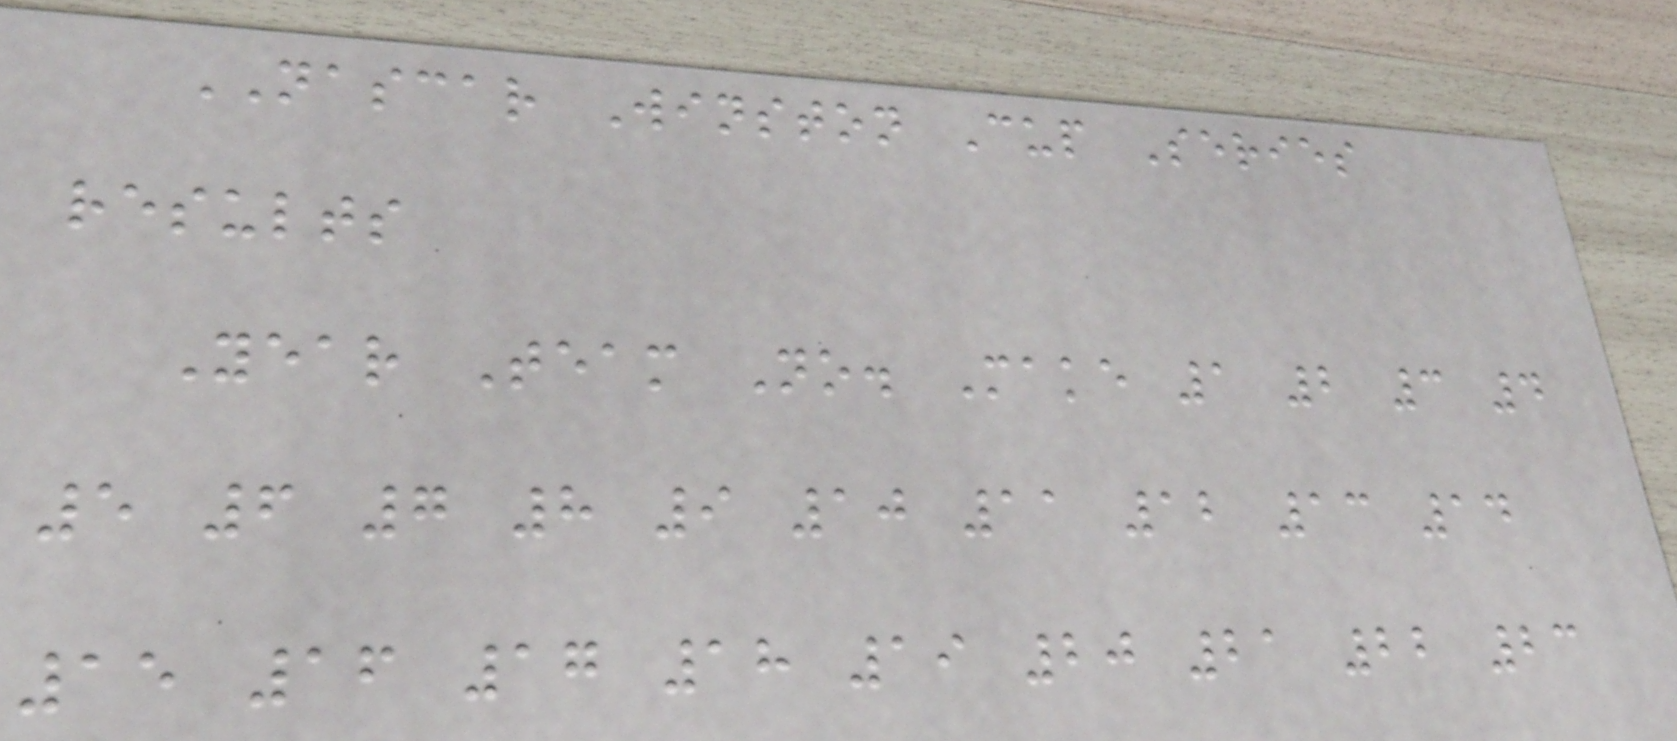NASCAR Winston Cup Series
results
Year Team No. Make 1 2 3 4
5 6 7 8 9 10 11 12 13 14
15 16 17 18 19 20 21 22 23
